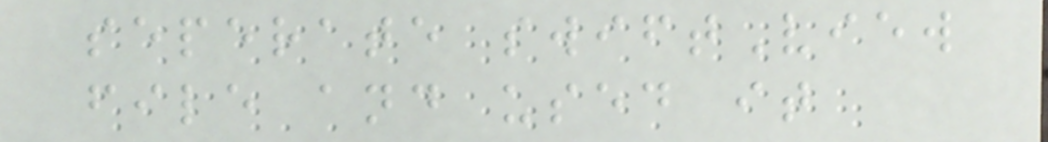seperate swiftView
file and used it
